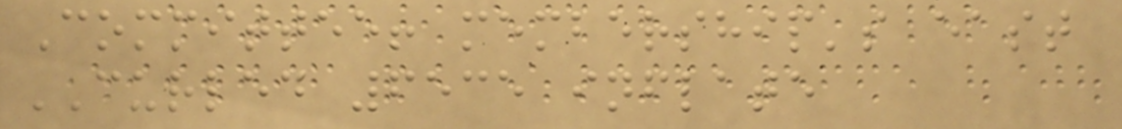Committee! membership's east
CURLED 6535 inflate
